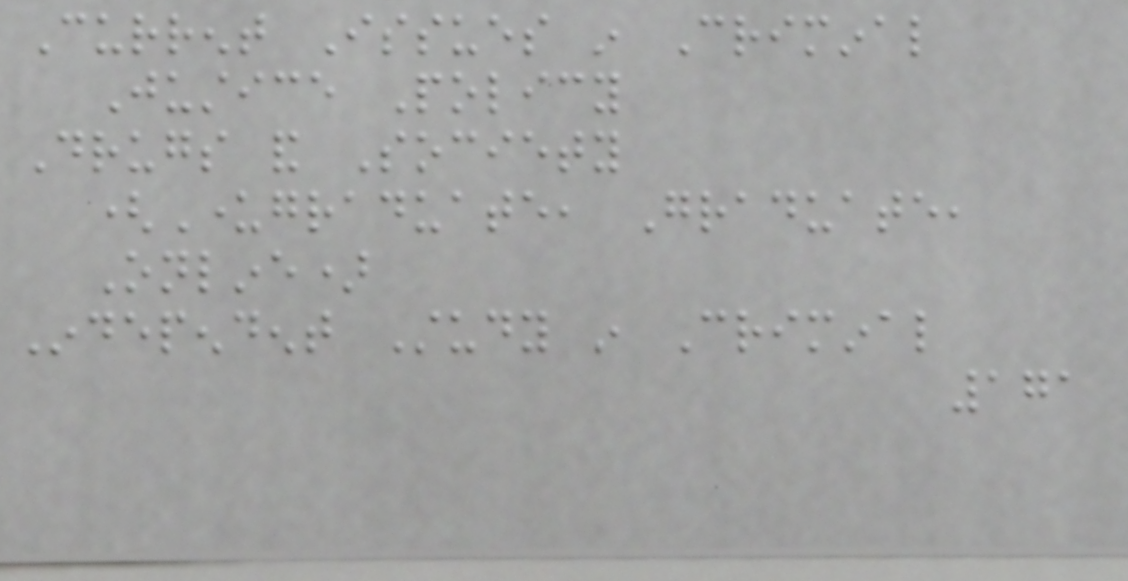Current Issues in Criminal
Justice Policy
Drugs and Society
(Undergraduate, Graduate,
Online)
Independent Study in Criminal
171
